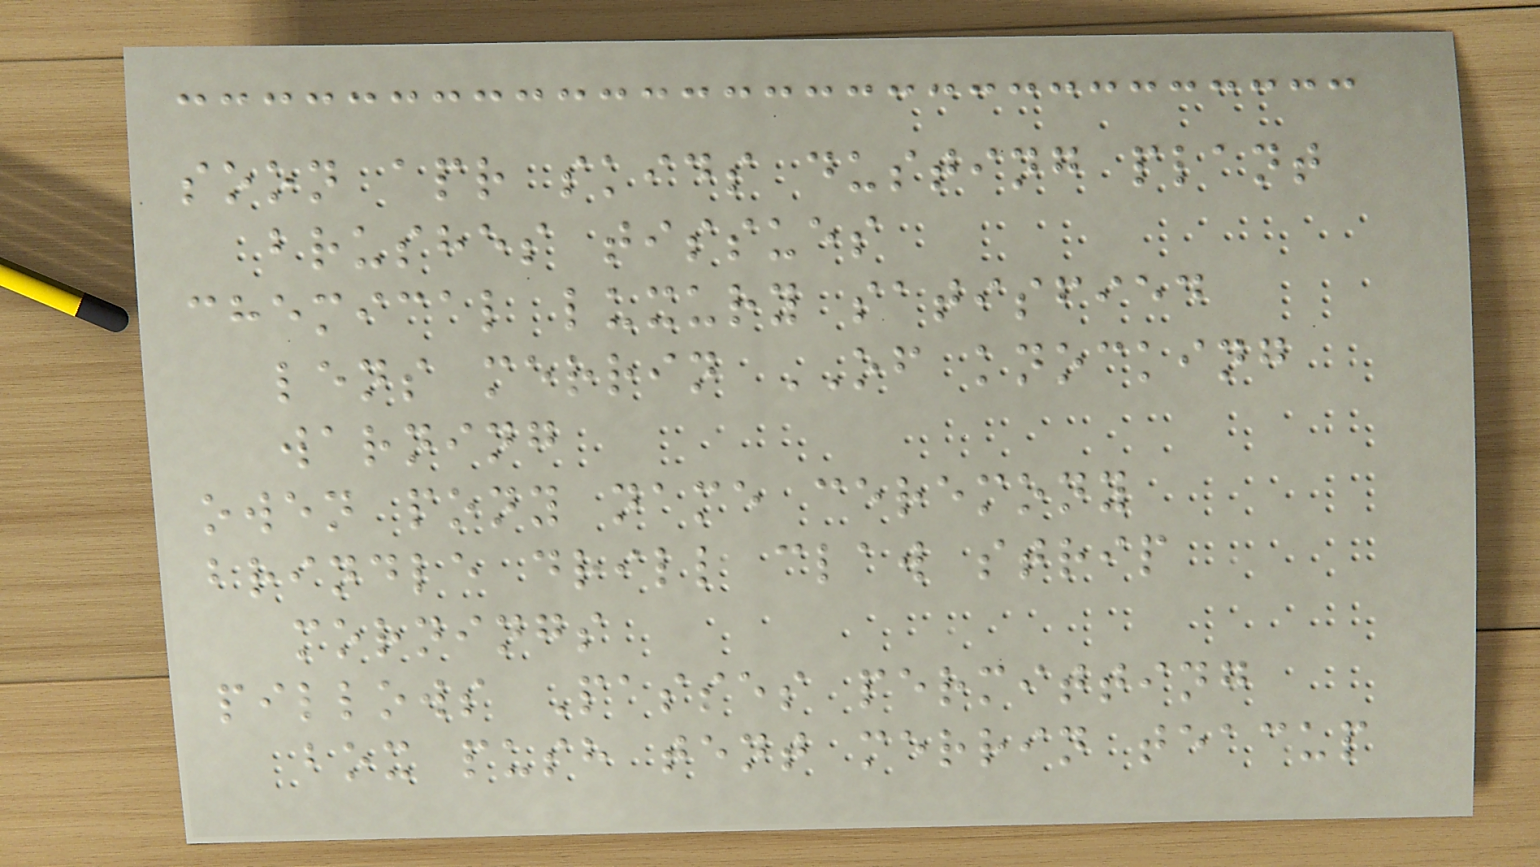soon apr skids dusting plant
brushes tissues
chemical luxury satisfied
lens merrin OF knocking
warning
owen pony name ceremony
brindle drill claw strip
mornings
pillows Passes permitting
box push tent merrin teacup
